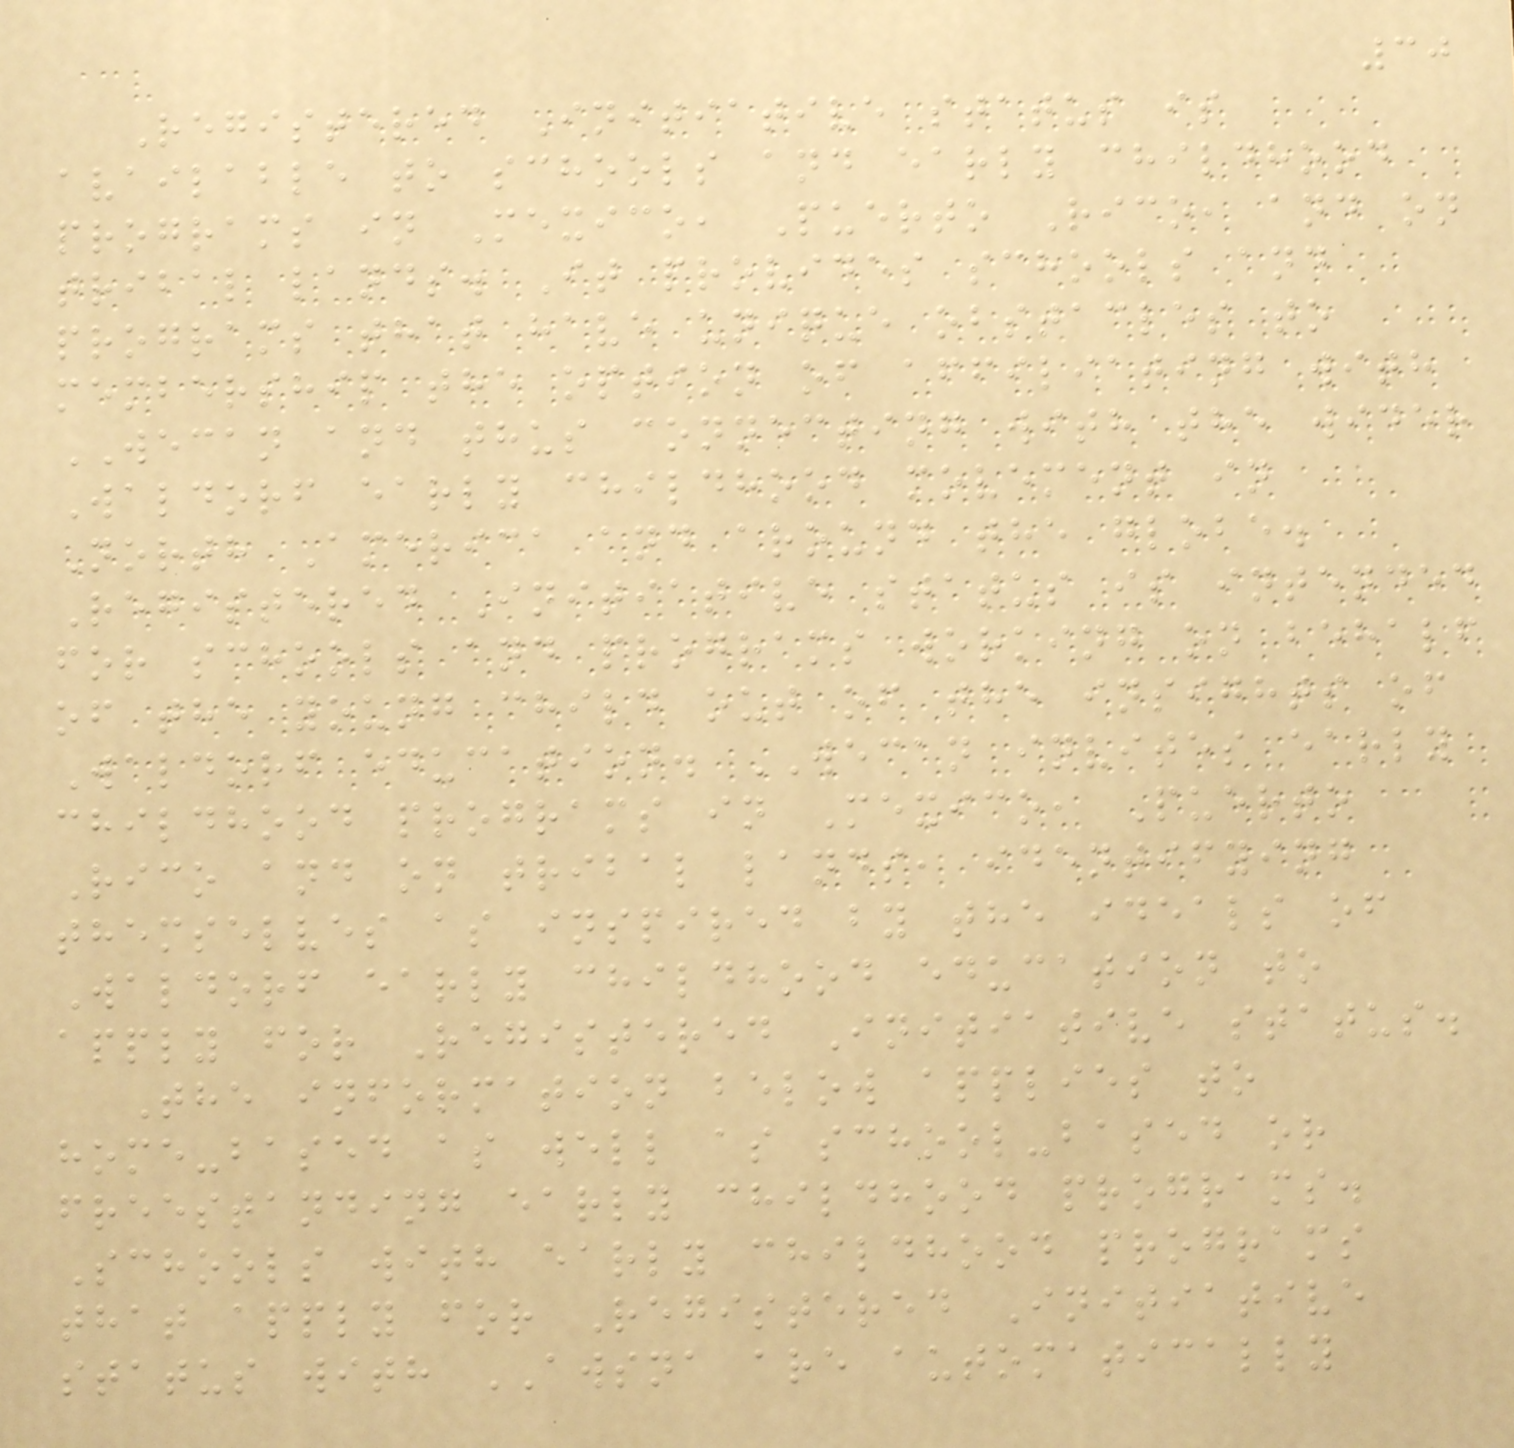30
Registered Initiative status is
available to schools and early childhood
programs in Mexico, Puerto Rico, and on
tribal lands. It provides schools and
programs that have unique obstacles to
membership the option of affiliating with
WECAN and thus connecting with the wider
Waldorf early childhood movement in
North America and around the globe.
Registered Initiative status is intended
for schools and programs working on behalf
of the young child out of the insights of
Waldorf education. WECAN invites early
childhood programs in Mexico, Puerto
Rico and on tribal lands, identifying
themselves as inspired by the ideals of
Waldorf early childhood education to
apply for Registered Initiative status.
The information below applies to
home-based as well as school-based or
freestanding early childhood programs.
Schools with early childhood programs
that apply for Registered Initiative
status with AWSNA are automatically
